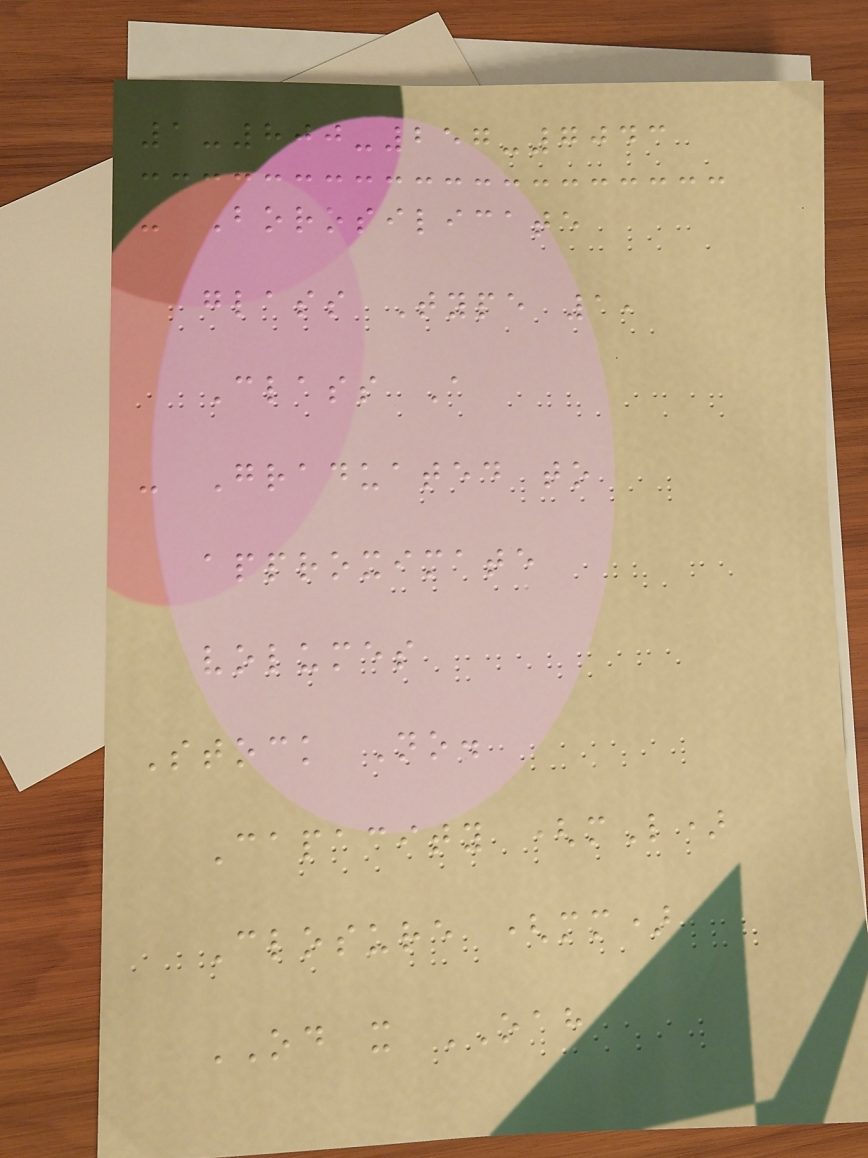1-800-257-7043
- Borosilicate
glass Type 1,
Class A
- Graduated to
approximate
volumes
Stock No.
Capacity (mL)
Closure (mm)
OD x OAH
